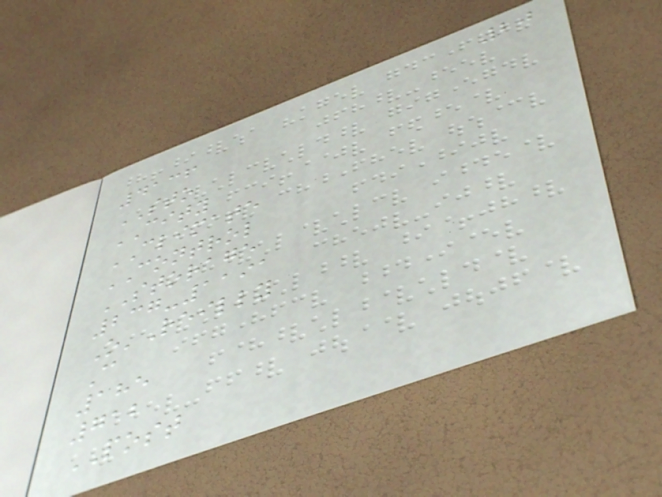20
4136
STO
CITY
CLIMATE
CONTROL
STORAGE
237-1191
O'Reilly
C
185
712
POST
